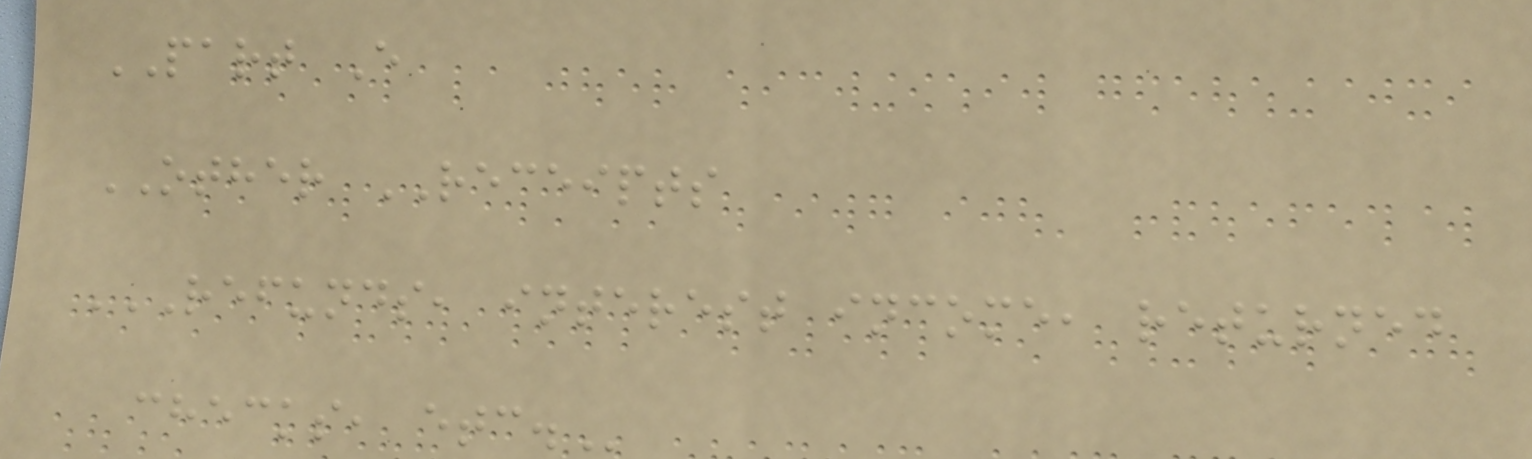PART E
OTHER RECEIPTS
REFUNDS, INTEREST INCOME, RETURNED
CHECKS, ETC.
